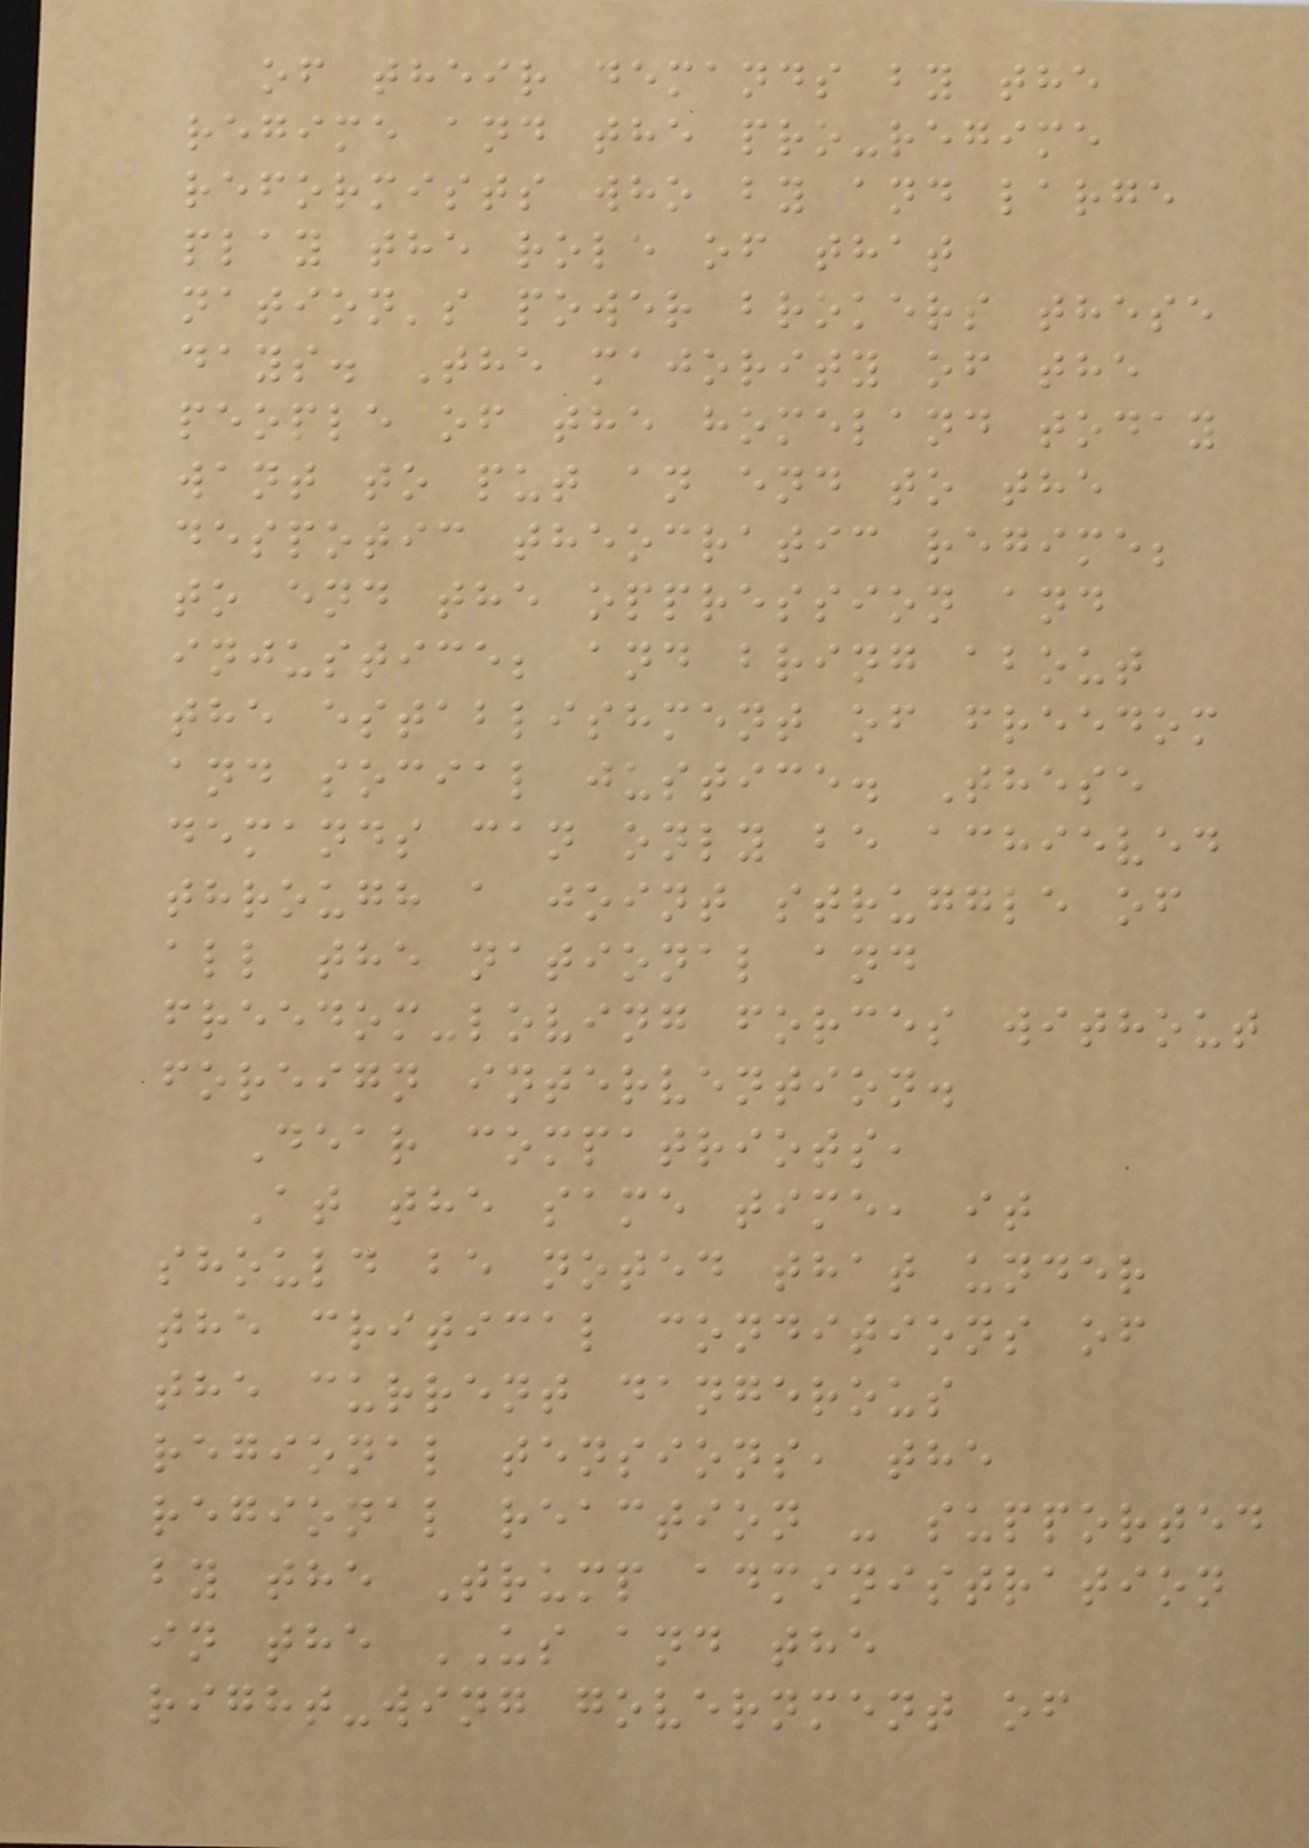of their demands by the
regime and the pro-regime
reformists who by and large
play the role of that
nation's power brokers these
days. The majority of the
people of the homeland today
want to put an end to the
despotic theocratic regime;
to end the oppression and
injustice; and bring about
the establishment of freedom
and social justice. These
demands can only be achieved
through a joint struggle of
all the national and
freedom-loving forces without
foreign intervention.
Dear compatriots,
At the same time, it
should be noted that under
the critical conditions of
the current dangerous
regional tensions, the
regional reaction - supported
by the Trump administration
in the US and the
right-wing government of
